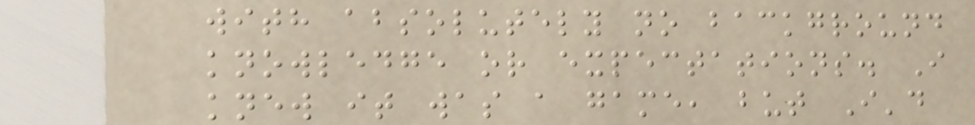with absolutely no background
knowledge or expectations. I
knew it was a game, but I'd
